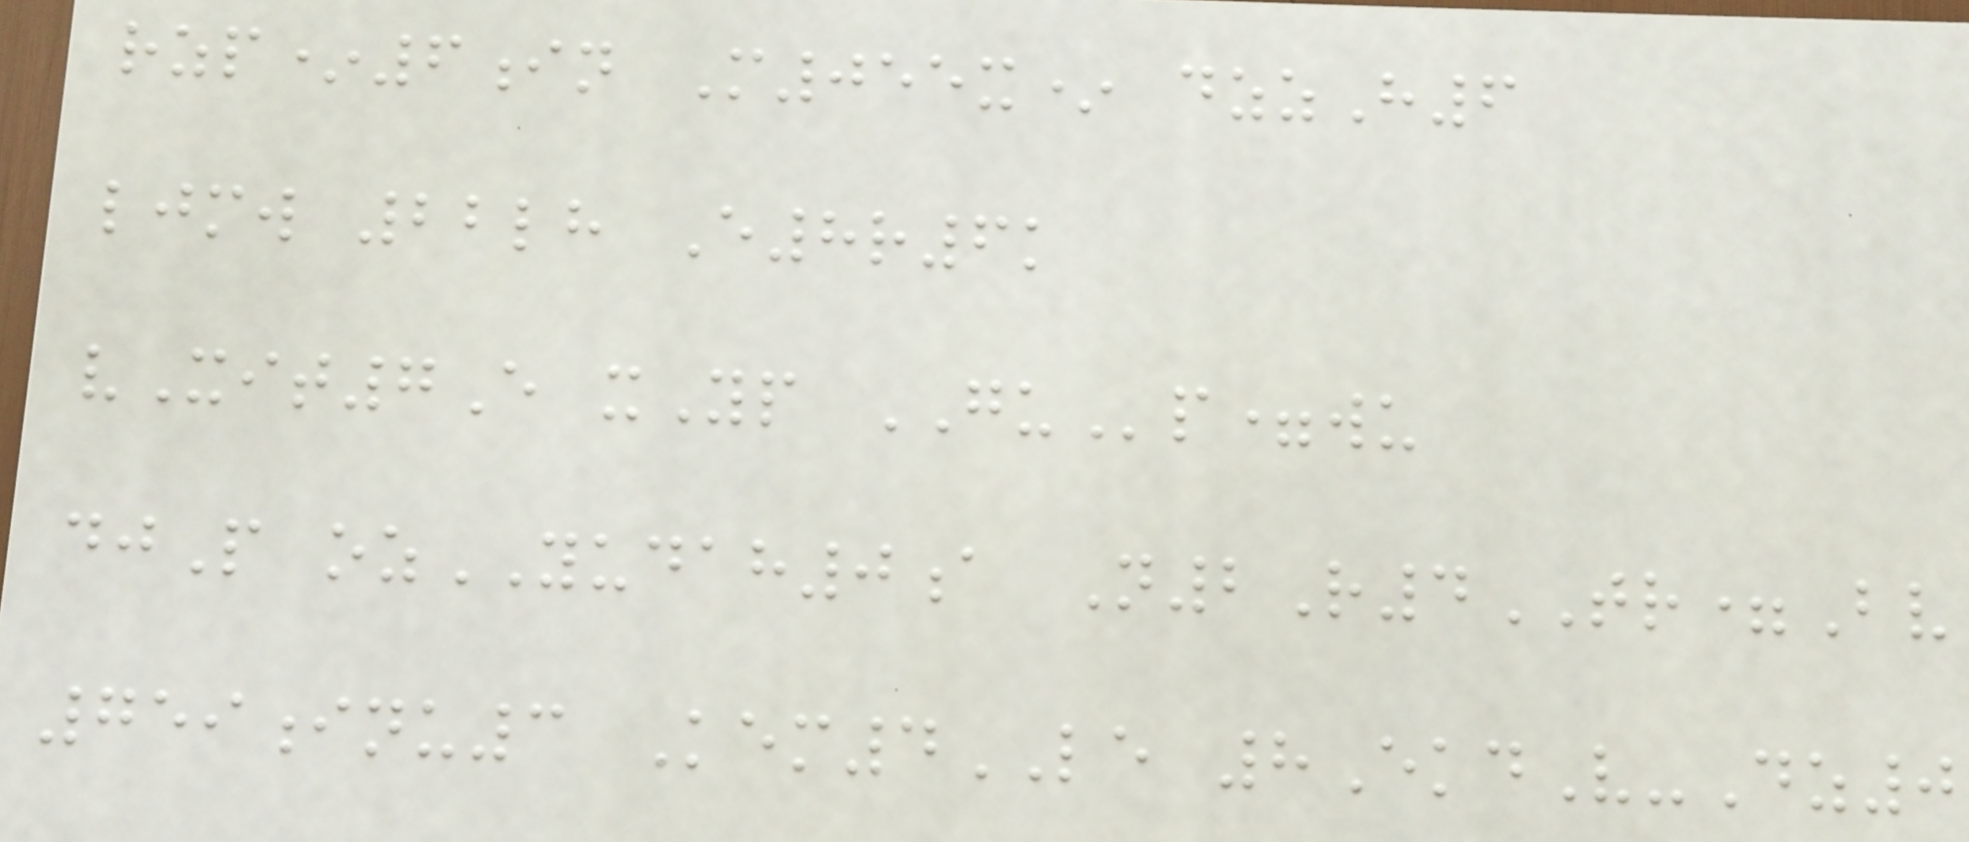rzp*6in M055x* dzzH6
ljmw 22lh E8r6k
vXit7E xYp GUp=wu
djP ozYUDAH0a N2R4TR=Bv
759inu3 Kem4LE 8EkdV-Dz0
